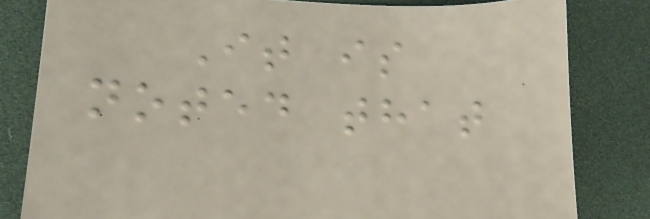It is
noted that
